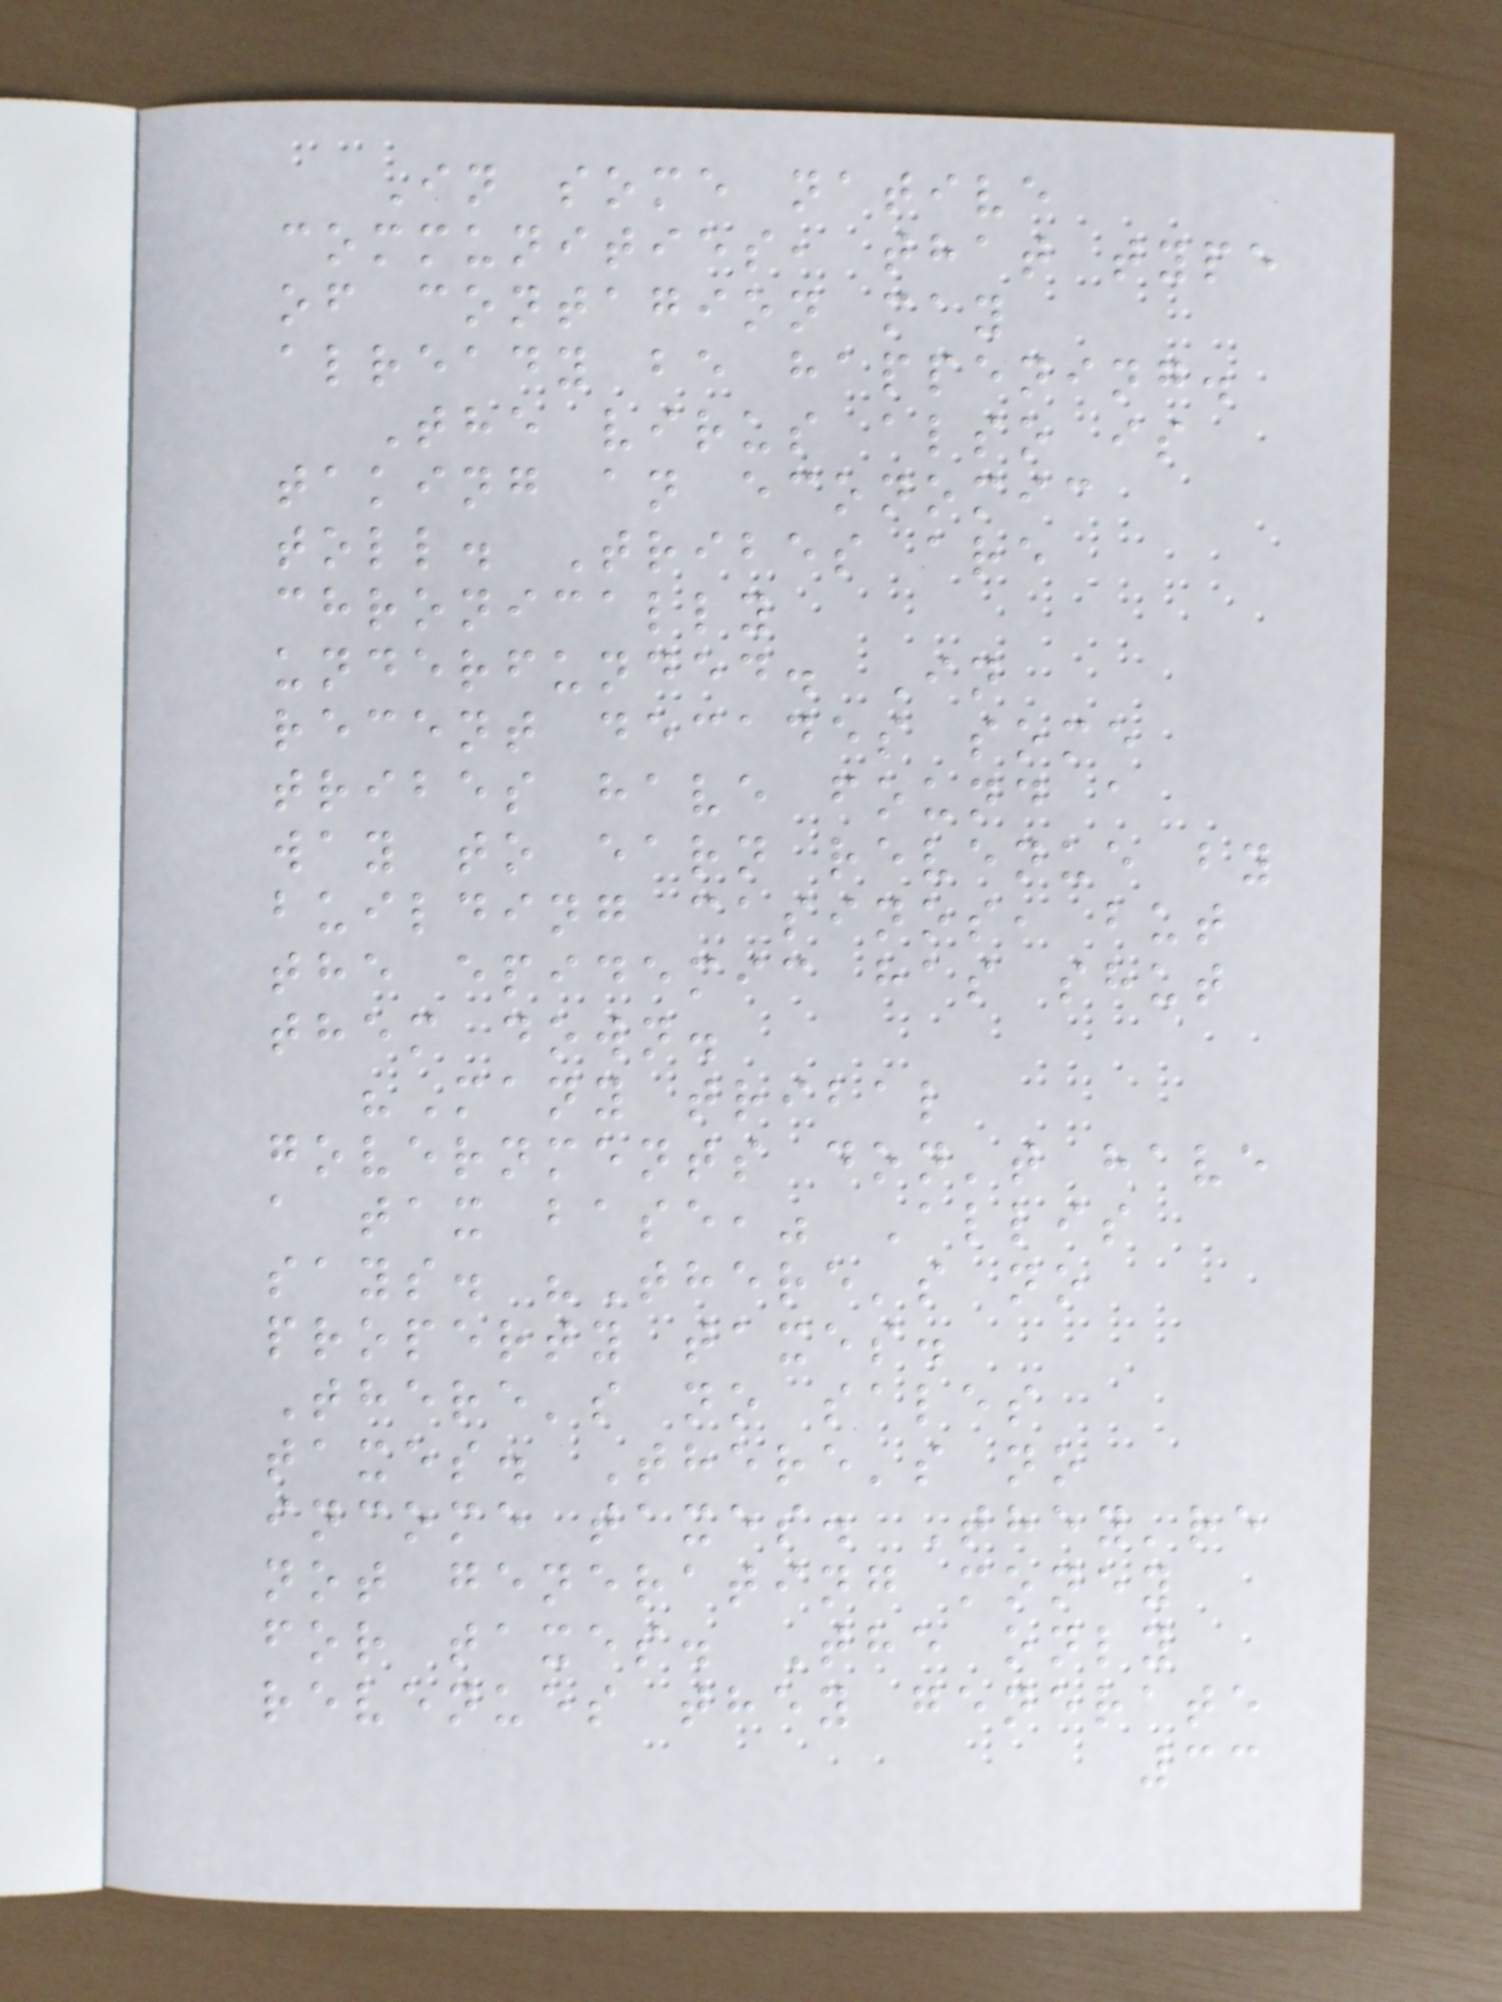In some native
communities, that type
of contagion may
already be happening.
The virus also is
taking an economic
toll. Tribes are
chronically
underfunded. In
recent decades some
tribes have found a
way to earn revenue by
building casinos, but
the epidemic has shut
them down.
"Many tribal
governments don't have
a tax base," Allis
says. "There's no
property taxes.
There's no sales
taxes. There's no
income taxes. They're
not generating money
for taxes. The only
revenues they generate
33
